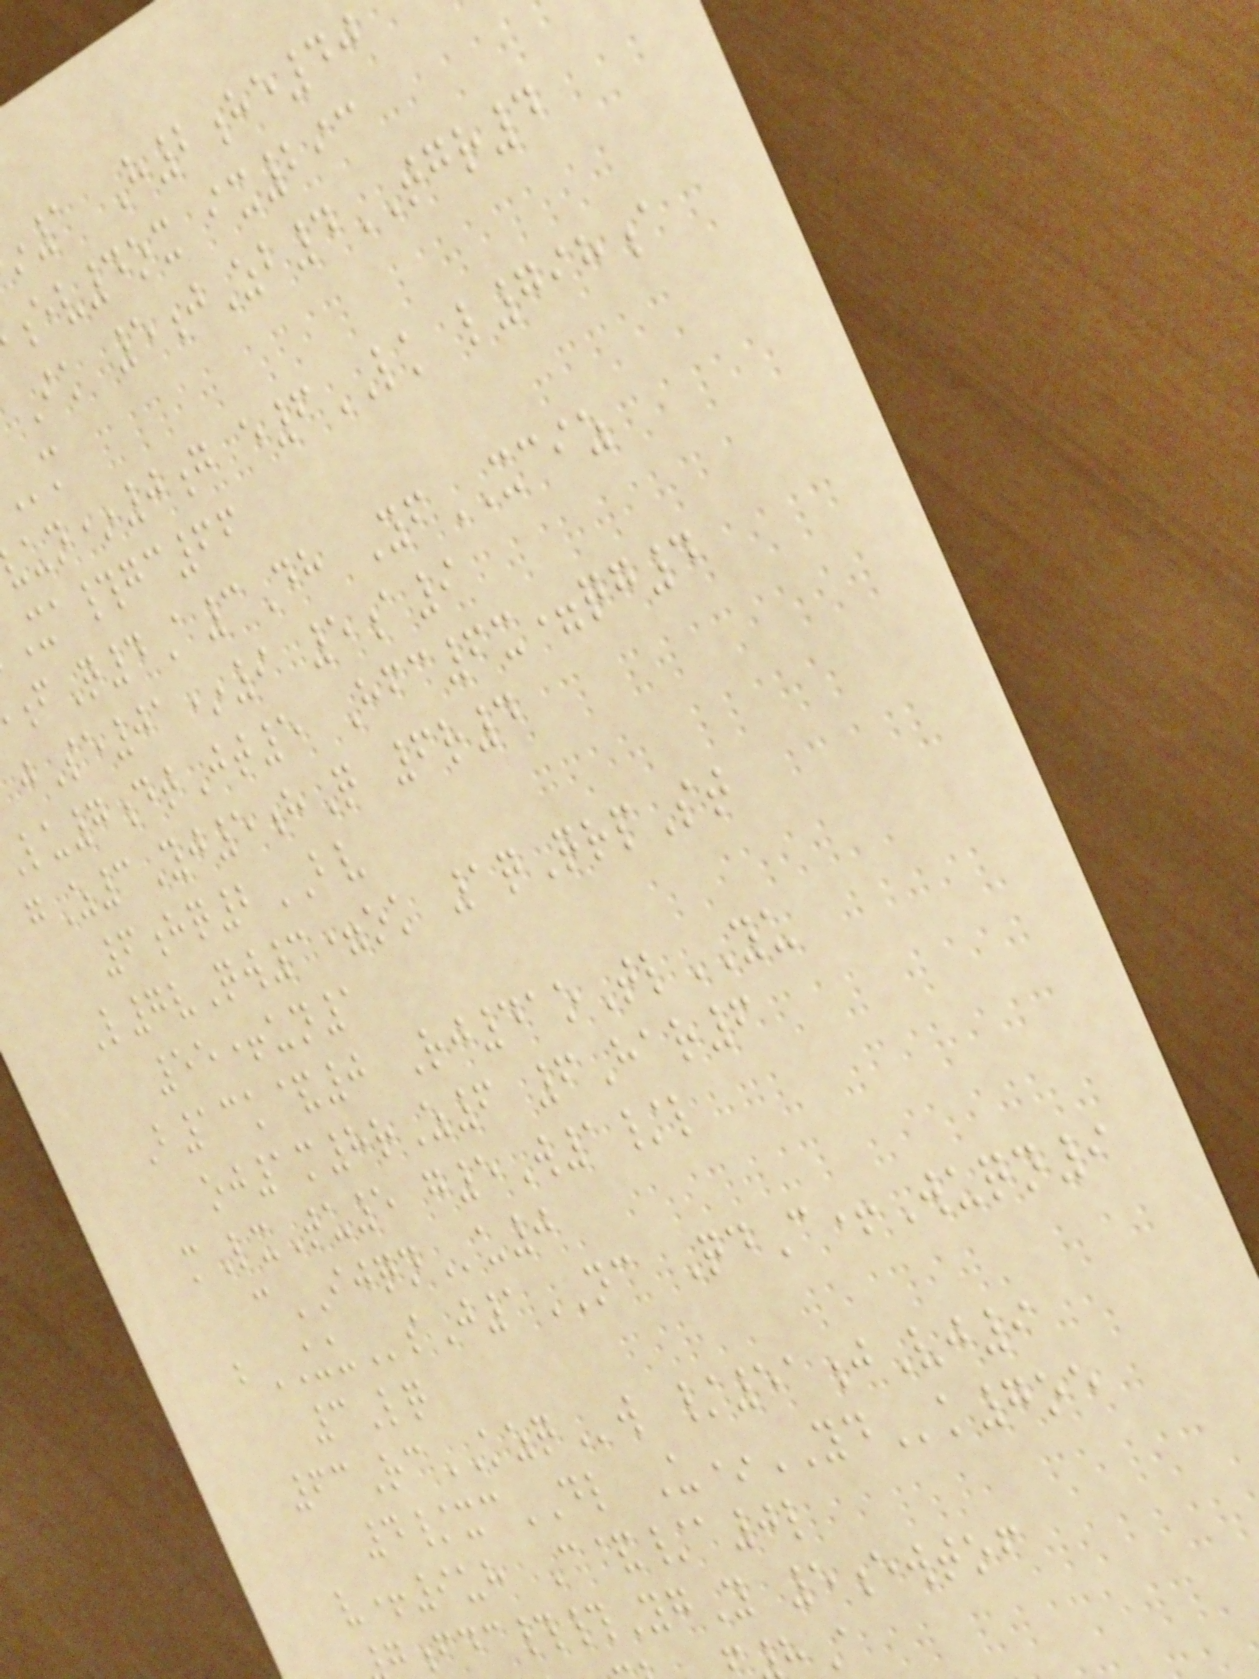1 H2he40
ev4ox ix293
Ik 5jZb4TGR4
un*0g e6LK l798a
Xa#gc66
fQ4A3Dh YfXCIZ
jSe01*9 5a9
u7dtJt5 Hfc6x=qg4
gZ3Yj5hQ 6r4
6hq2BV
L7vQw3=ok 1qQrpSt
55+un1
B13k&0 Rj41oTlYU
oj1m8rZ6 6Har6
mLxTu5 g5W1/l
cIJQNu0
bUUsJ1NC QdC+Wuqn9
3Lq
63RcKZQw /51jVj9
4/xcDL U*YDk7oe
v+9uh C&/a0l
fdc##YgY 5ewtof
